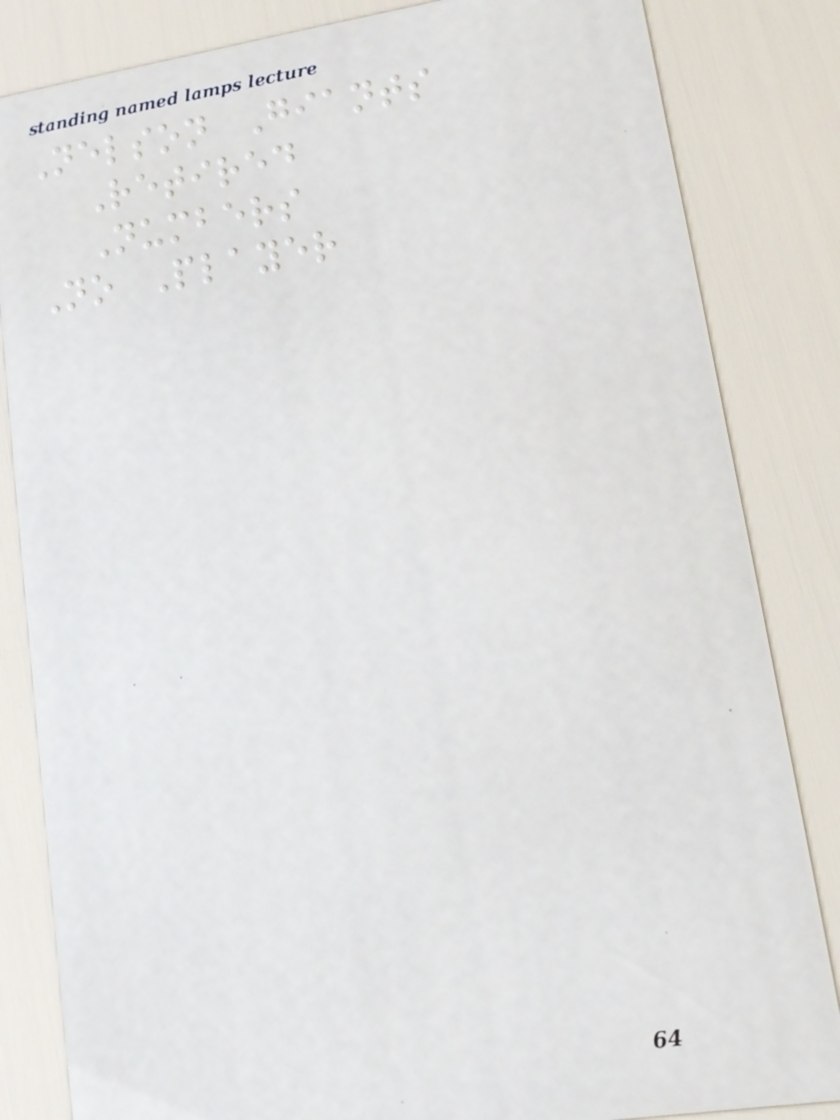Nelson Giants
Retired
Numbers
No Player
